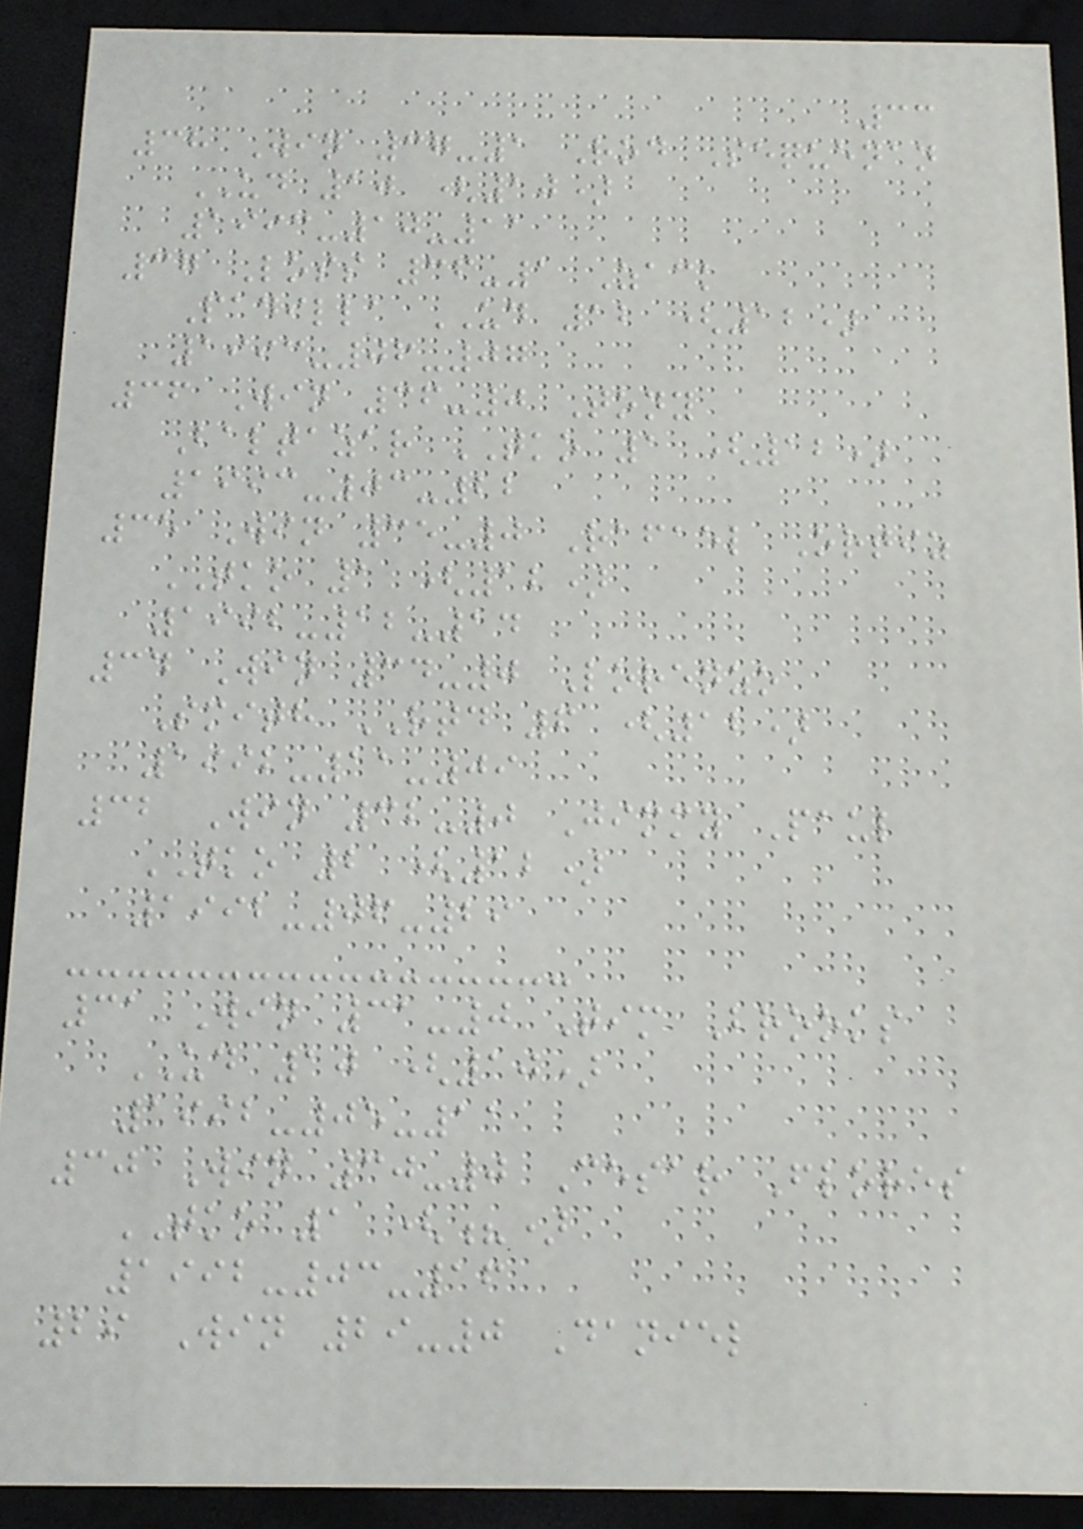33
38 Win 37-1 Rod Sequenan
UD 10 (10)
1993-10-11
37 Loss 36-1 Zack
Padilla UD 12 (12)
1993-06-07
36 Win 36-0 Tony
Baltazar TKO 1 (12)
1993-03-22
35 Win 35-0 Rafael Ortiz
TKO 1 (12)
1992-12-14
34 Win 34-0 Lorenzo
Smith RTD 6 (12)
1992-11-09
32 Win 32-0 Jimmy Paul
TKO 2 (12)
1992-06-29
31 Win 31-0 Tim Brooks
UD 10 (10)
1992-05-11
30 Win 30-0 Cesar Flores
TKO 1 (?)
1992-03-16
29 Win 29-0 Daniel
